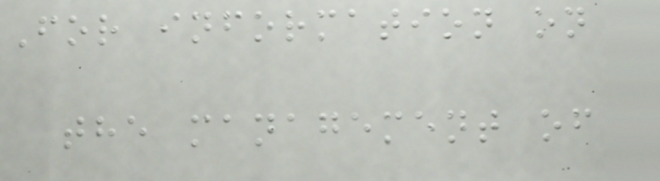For information on
the management of
